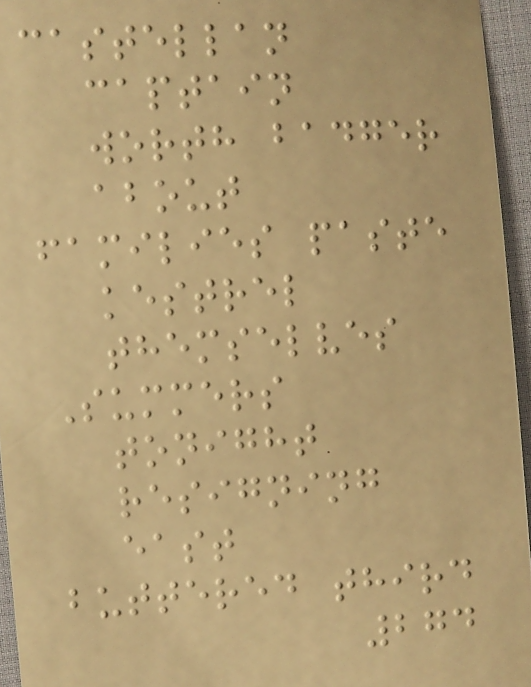castellan
captain
worth badger
about
families paste
kestrel
themselves
Summers
tonight
resigning
east
buttered third
274
